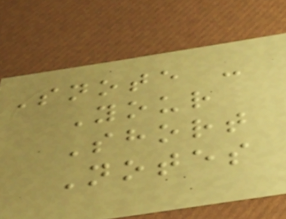Snote -
Your
Short
Notes
